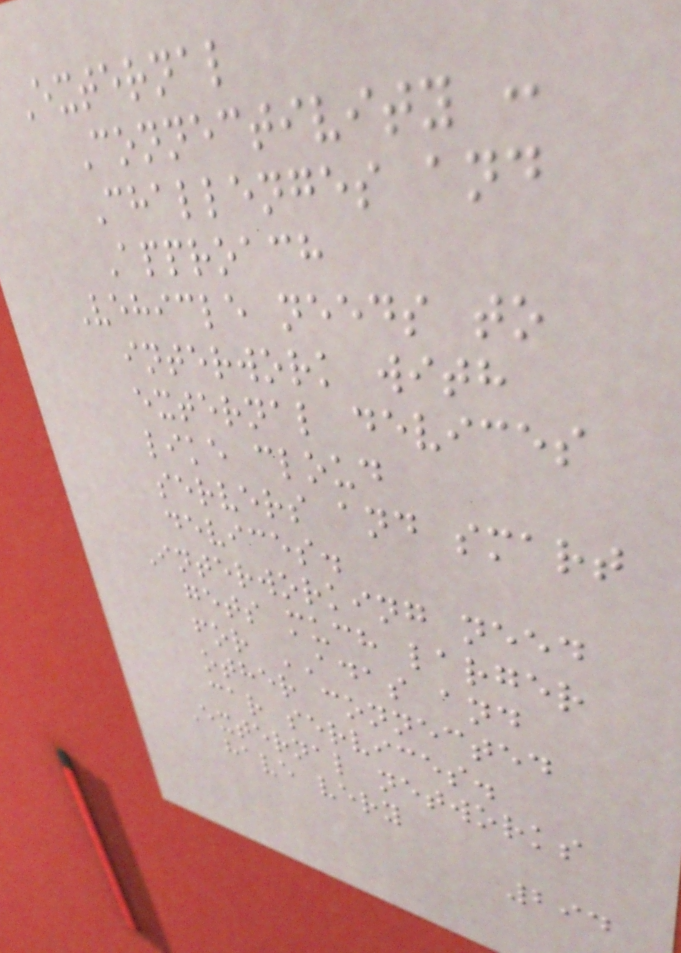External
Connectivity :
Challenges and
Approach
Vehicle needs to
interwork with
external devices
like cloud
servers and smart
devices.
Interworking need
gets much larger
for ADAS and
other connected
car services.
External networks
have very
294
